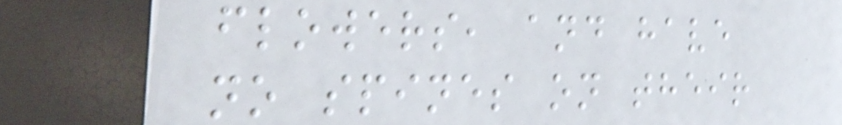flowers, and have
no spines on their
